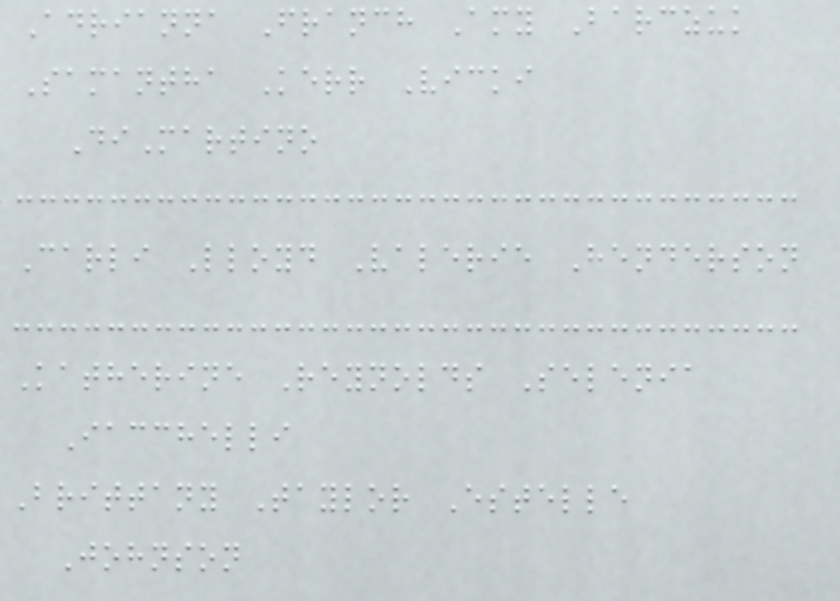Adrianna Franch Amy Barczuk
Samantha Kerr Vicki
DiMartino
Carli Lloyd Valerie Henderson
Katherine Reynolds Selenia
Iacchelli
Brittany Taylor Estelle
Johnson
